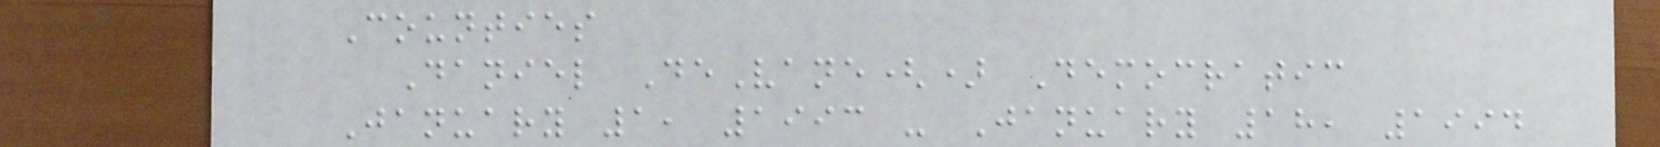Counties
Daniel DeVane() Democratic
January 1, 1993 - January 18, 1994
